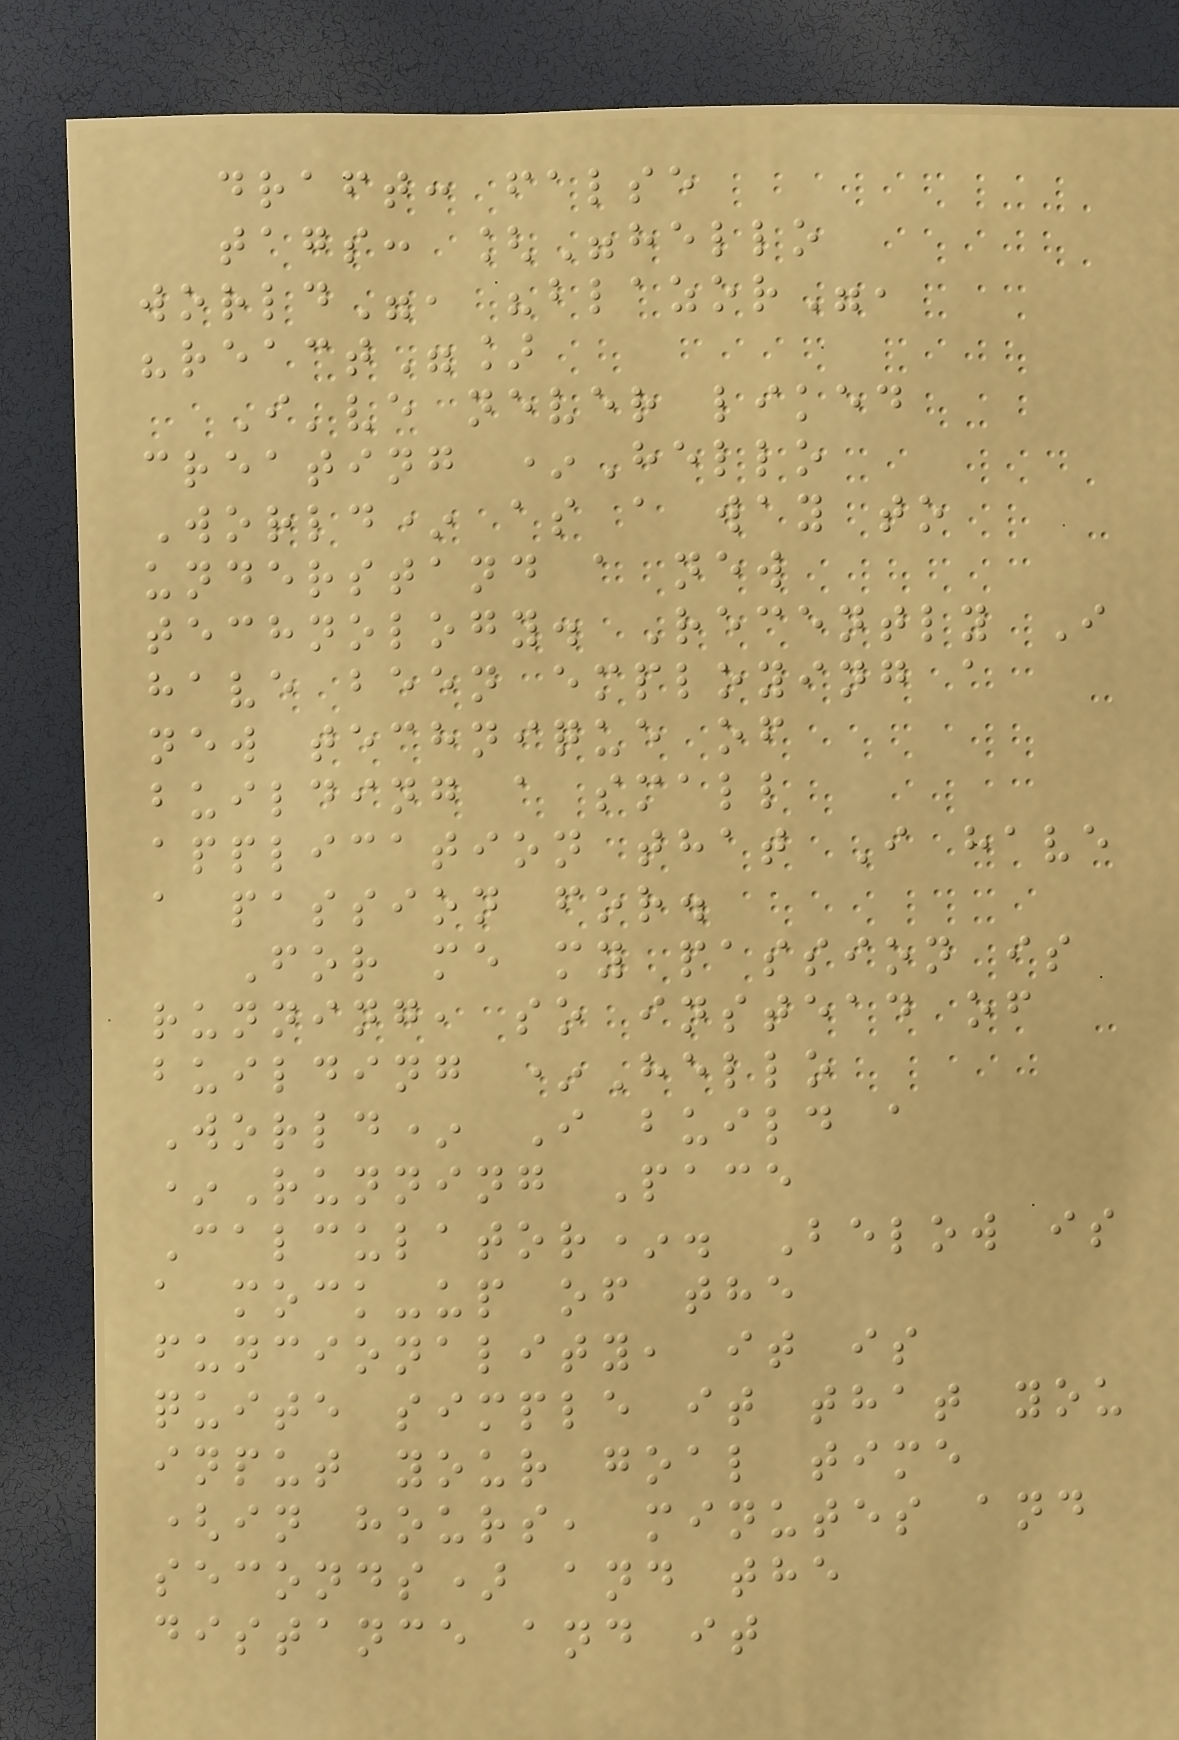draft: false
tags: ["hello
world", "blazor",
"react"]
I've never liked
creating *Hello
World* as a way to
understand a new
technology. Recently I
have been employing a
new technique of
building a small
application that I have
a passion for.
For me my passion is
running, so instead of
building *Hello
World* I build a
*Running Pace
Calculator*. Below is
a mock-up of the
funcionality, it is
quite simple it that you
input your goal time
(in hours, minutes and
seconds) and the
distance and it
